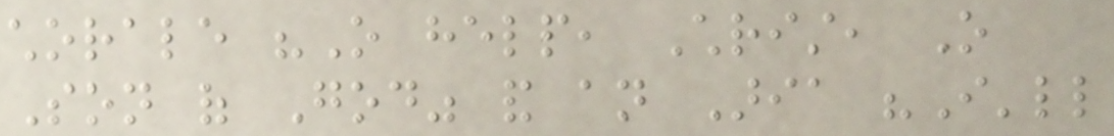chorale "O help, Christ, O
Son of God" and an Aria "I'll
